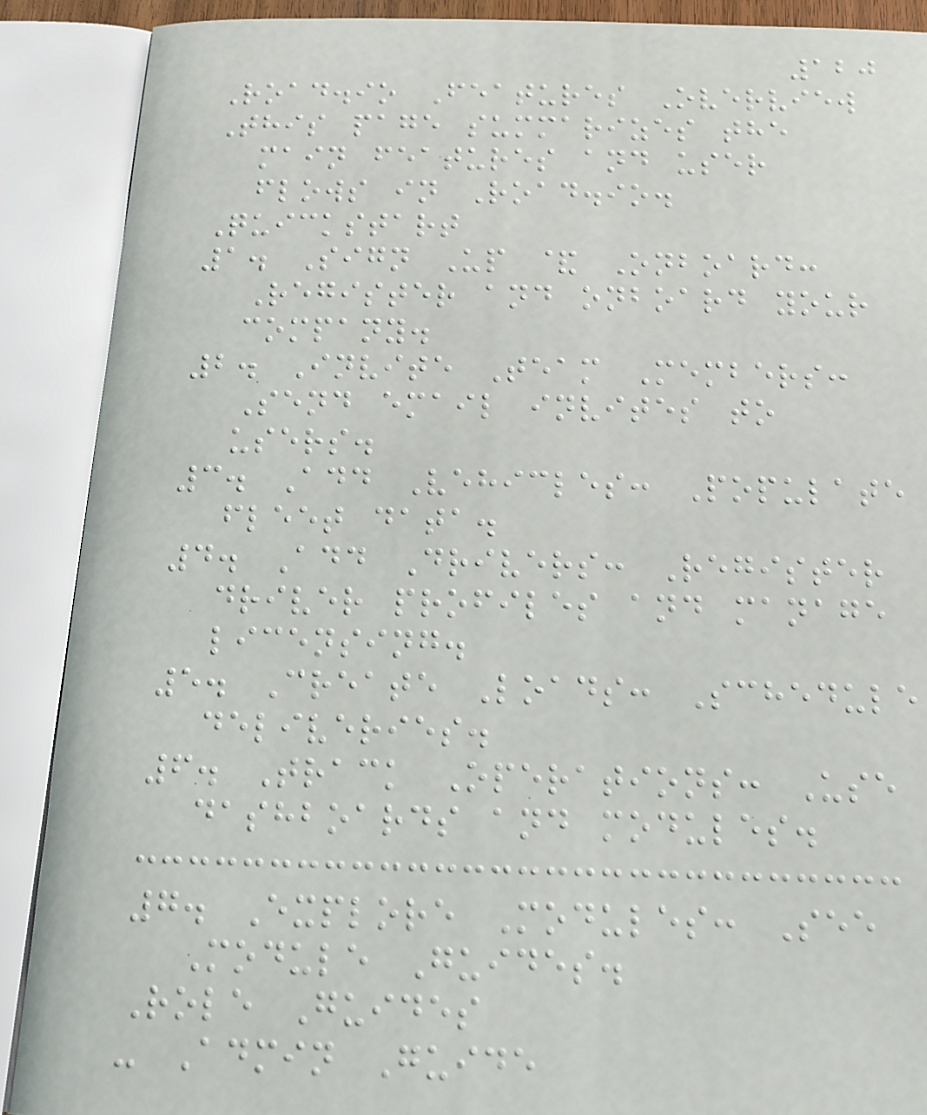120
Road.io Features Overview
This page summarizes the
main features and user
flows in Road.io.
Quickstart
1. Sign Up & Onboard:
Register and onboard your
company.
2. Invite Team Members:
Send email invites to
users.
3. Add Vehicles: Populate
fleet data.
4. Add Drivers: Register
driver profiles and manage
licensing.
5. Create Loads: Schedule
deliveries.
6. Track Operations: Use
dashboards and modules.
7. Explore Modules: See
Module Guides.
Role Guides
- Admin Guide
